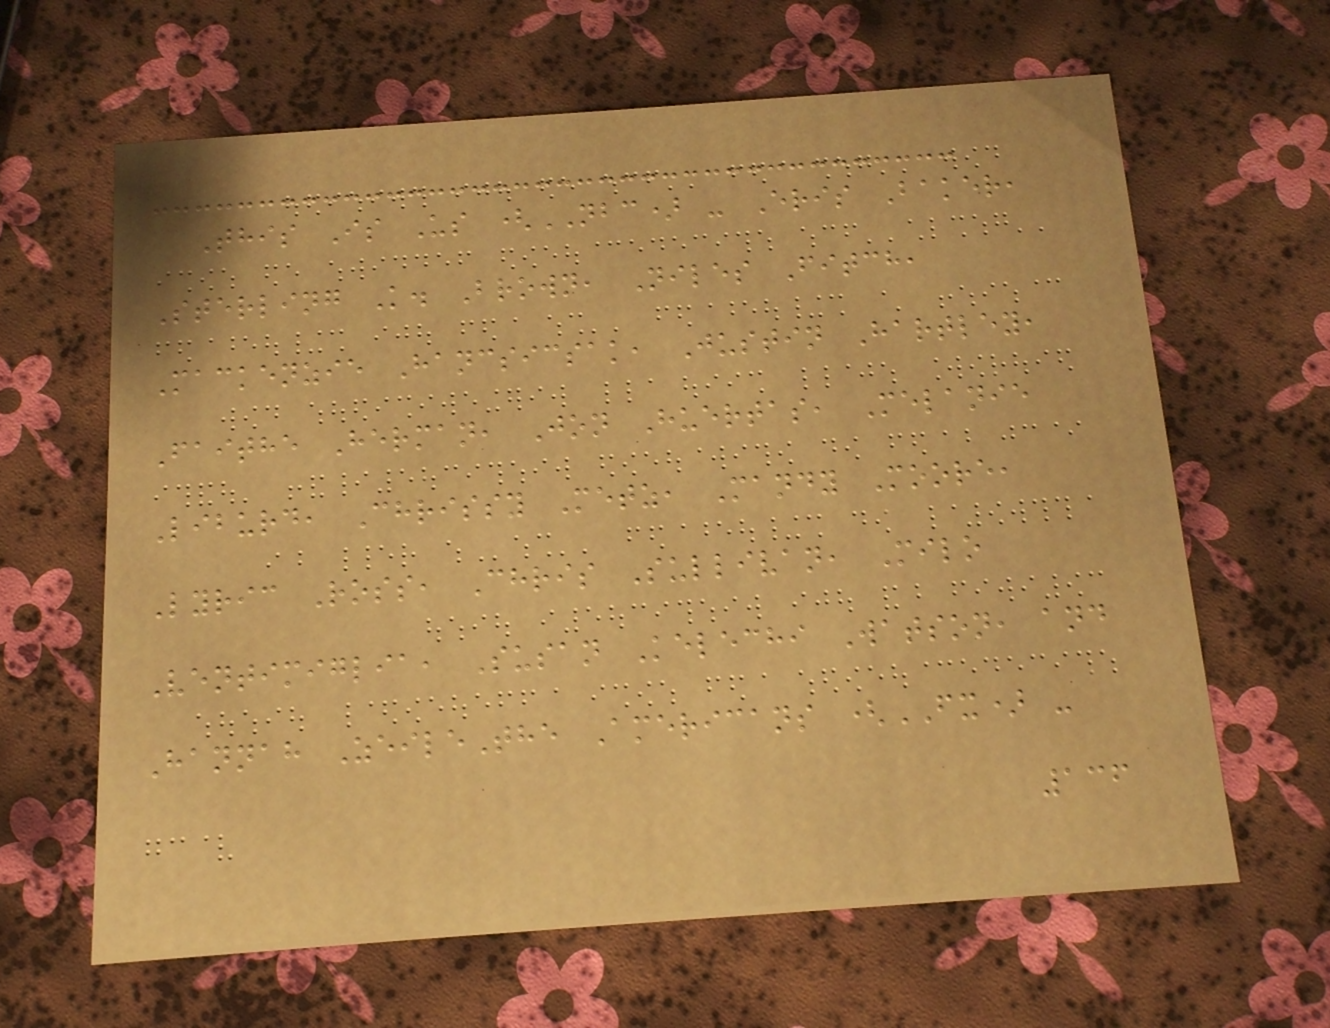This Is Us (NBC) - Eris Baker,
Sterling K. Brown, Niles Fitch,
Mackenzie Hancsicsak, Justin Hartley,
Faithe Herman, Jon Huertas, Melanie
Liburd, Chrissy Metz, Mandy Moore,
Lyric Ross, Chris Sullivan, Milo
Ventimiglia, Susan Kelechi Watson, and
Hannah ZeileThe Americans (FX) -
136
